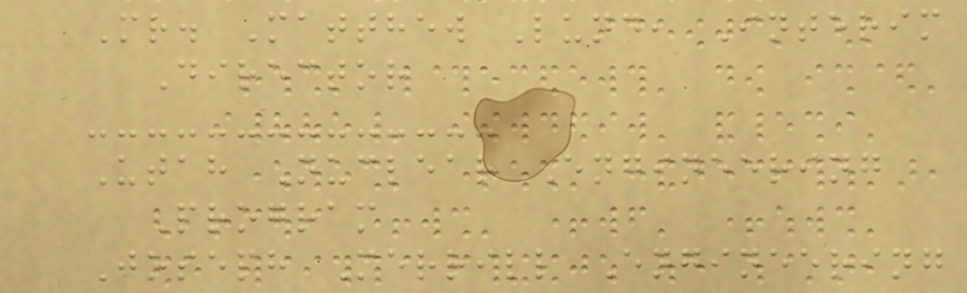Mr. Matthew Lund, Interim
Director
Utah Nuclear Engineering
Program
Joseph Merrill Engineering
